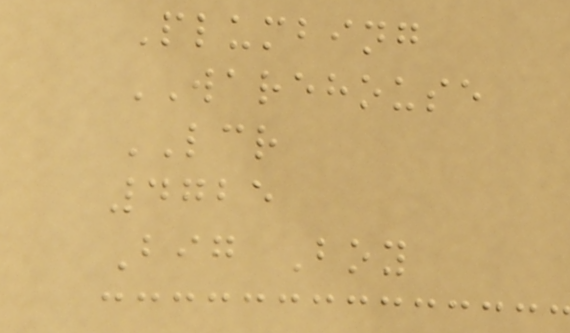Plumbing
WAREHOUSE
LCR
4725
Big Boy
